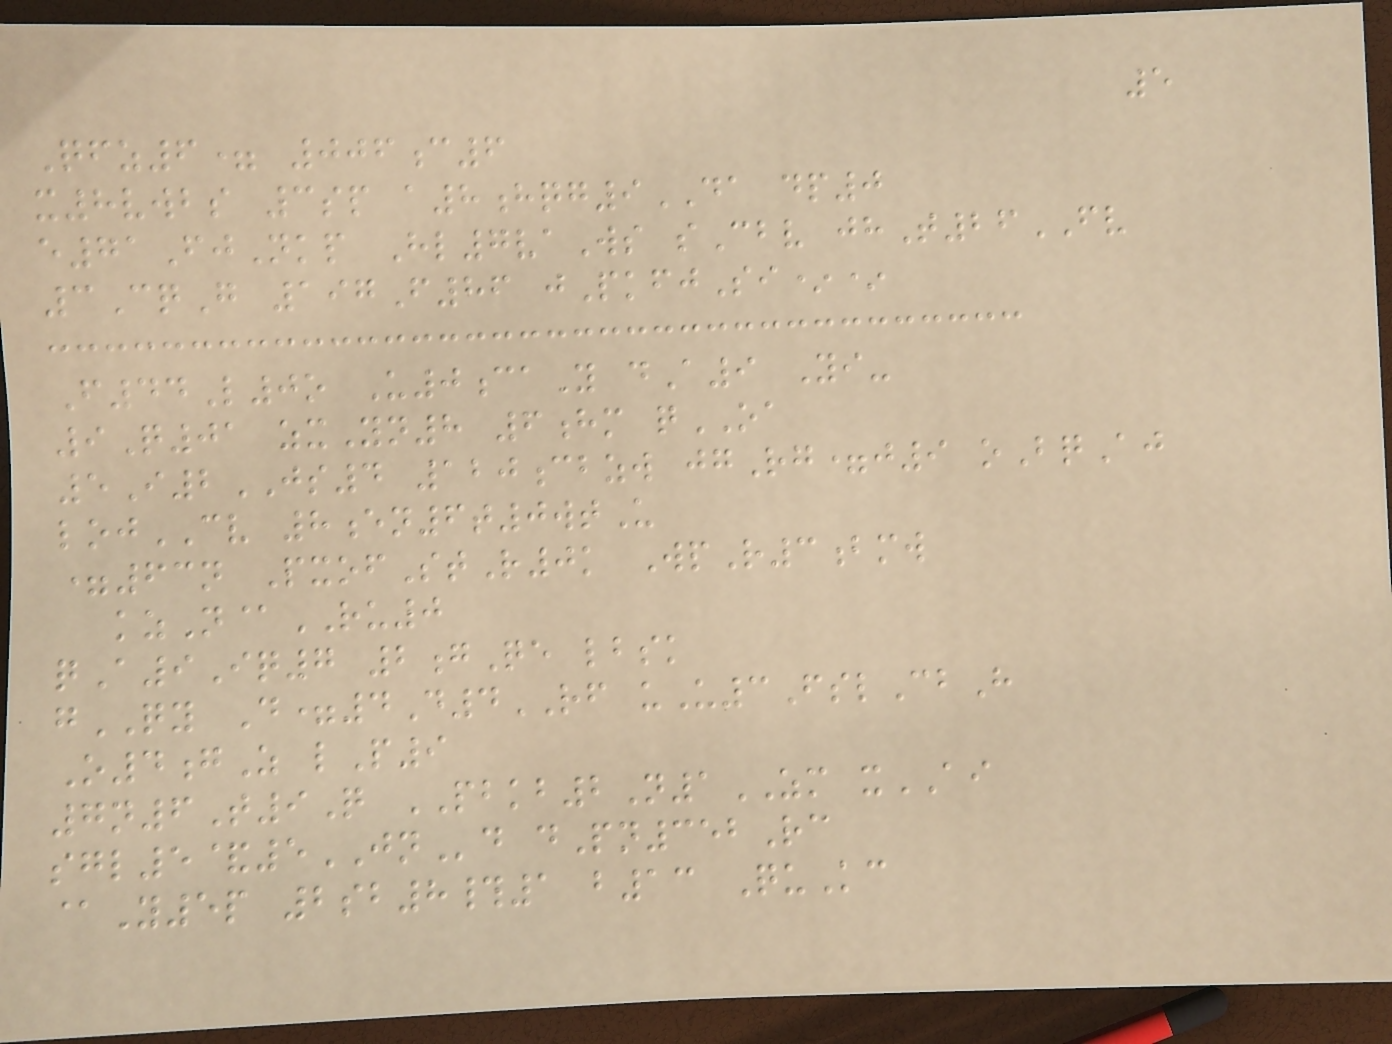5
Qfz6= 006c6
x8vwbs 3sp a8hqg9DA dp0
e71FjNkp Hl7vaWs sCbv jhT26FV
3CqG 197F86 jPkfjSi**
F44L0o U0caY dA9 Yi-
9Q01 zxYn8 6hm qOA
5I2JS4 120cbzw jgRg=j9 oBqAj
lojCV 8en6t0wtU
=63n PxofStR0k WpR3bmw
kzN@RU0
qA9Iq7 2gQe lbsk
gQY D=4D4RF uU3FslCbH
O4gZ lP9
7n6T9Q PBKB2N1ZM xAI
sgl5&5JNd dPn352Rc
@Y5p 2sb8#1 b13 QuKc
